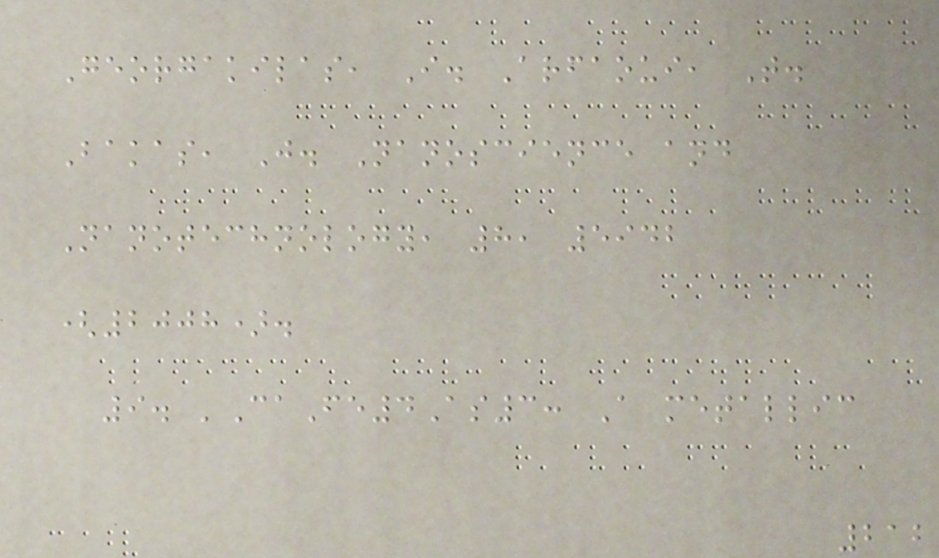Georgakilas, I. Arfaoui, T.
Bakas, J. Nanoscience and
Nanotechnology, 8, 5942
(2008).
9. 'CaFe4As3: A metallic
212
